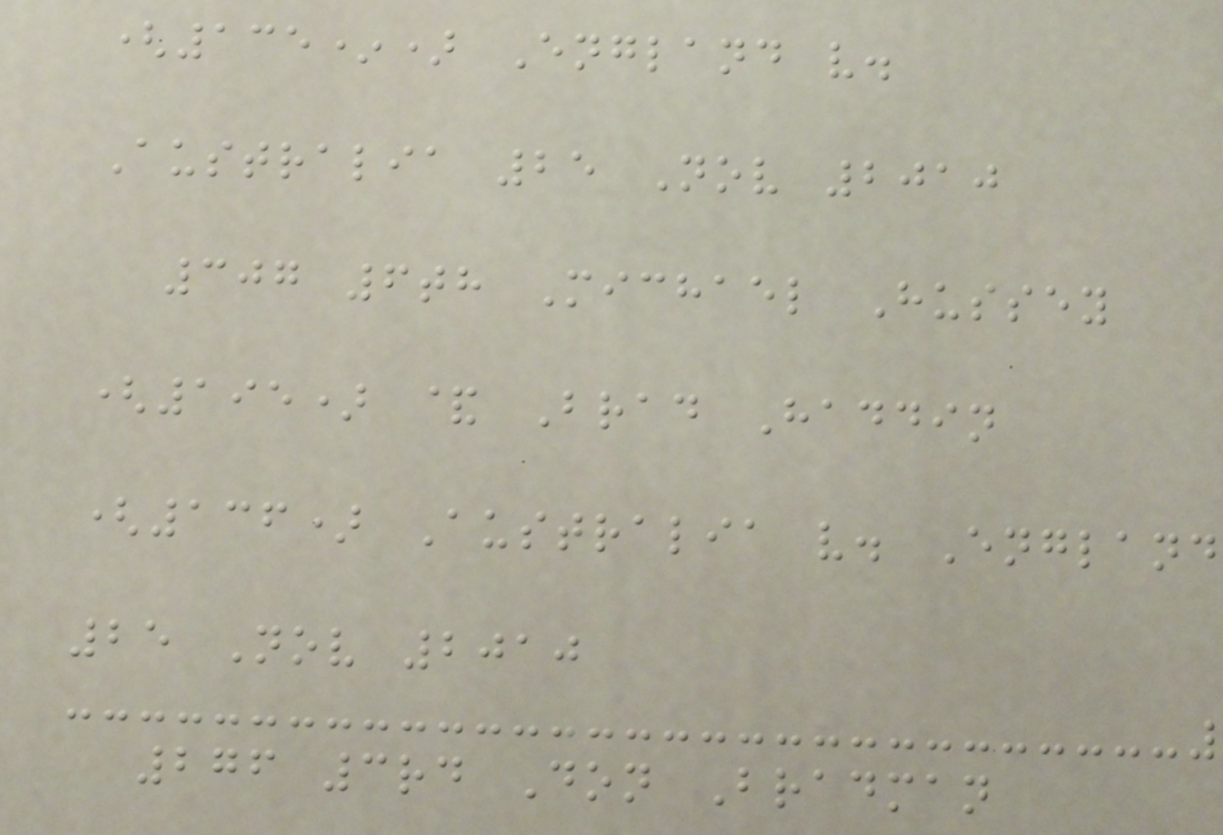(135*) England v.
Australia 25 Nov 2010
307 6th Michael Hussey
(195) & Brad Haddin
(136) Australia v. England
25 Nov 2010
276 3rd Don Bradman
